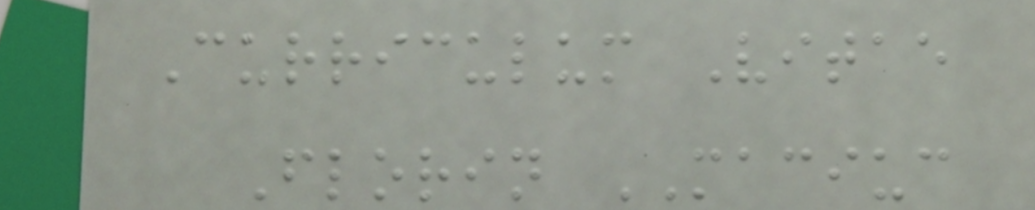Curriculum Vitae
Florin MACIUC
